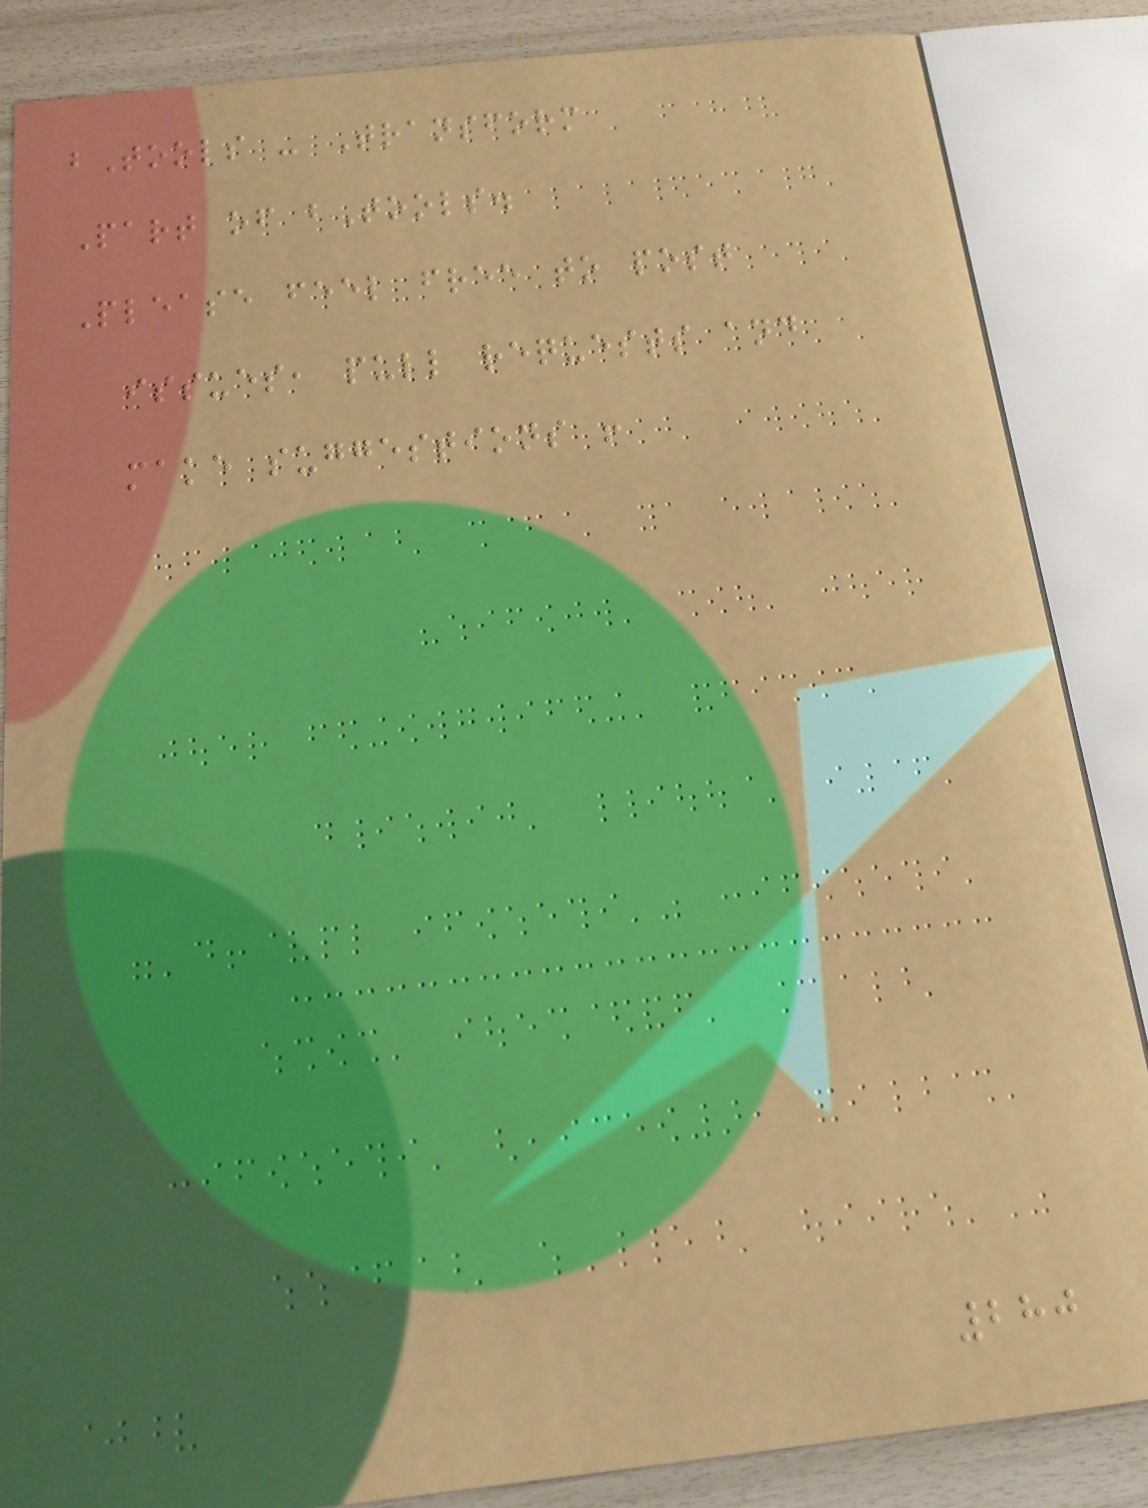bTools - Transform
Part of bTools.
Please feel free to post
issues, pull requests and
make suggestions !
280
